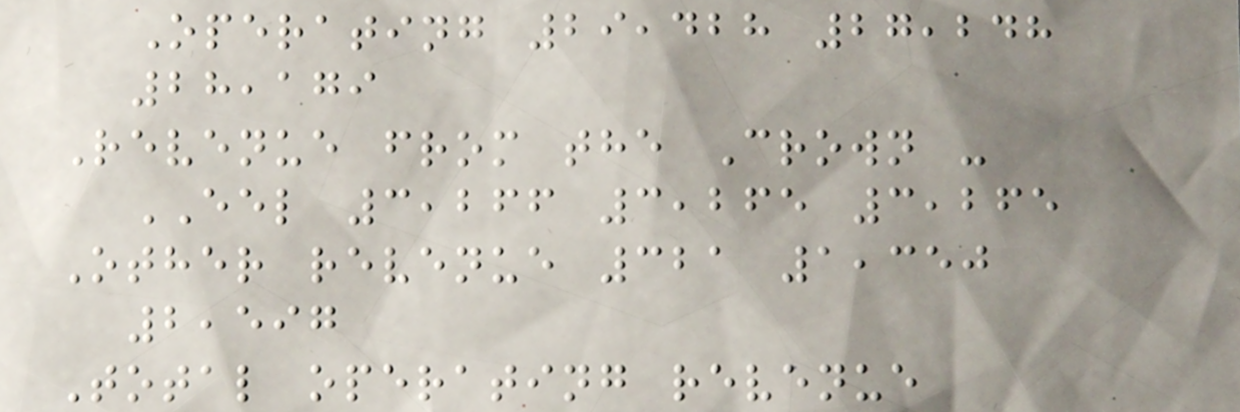Operating 29,428 27,248
28,179
Revenue from the Crown -
EEL 3,266 3,265 3,265
Other revenue 321 1,350
2,597
Total operating revenue
